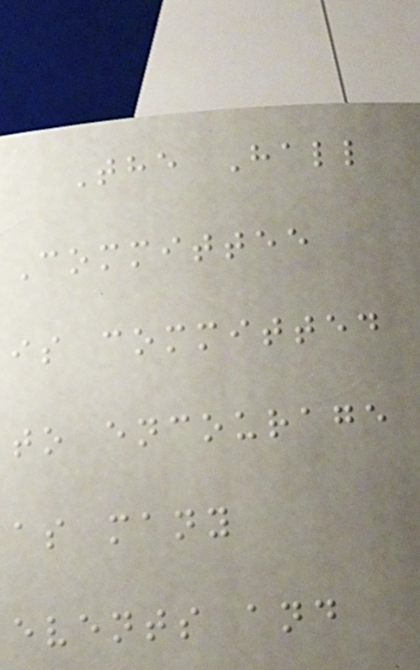The Hall
Committee
is committed
to encourage
as many
events and
